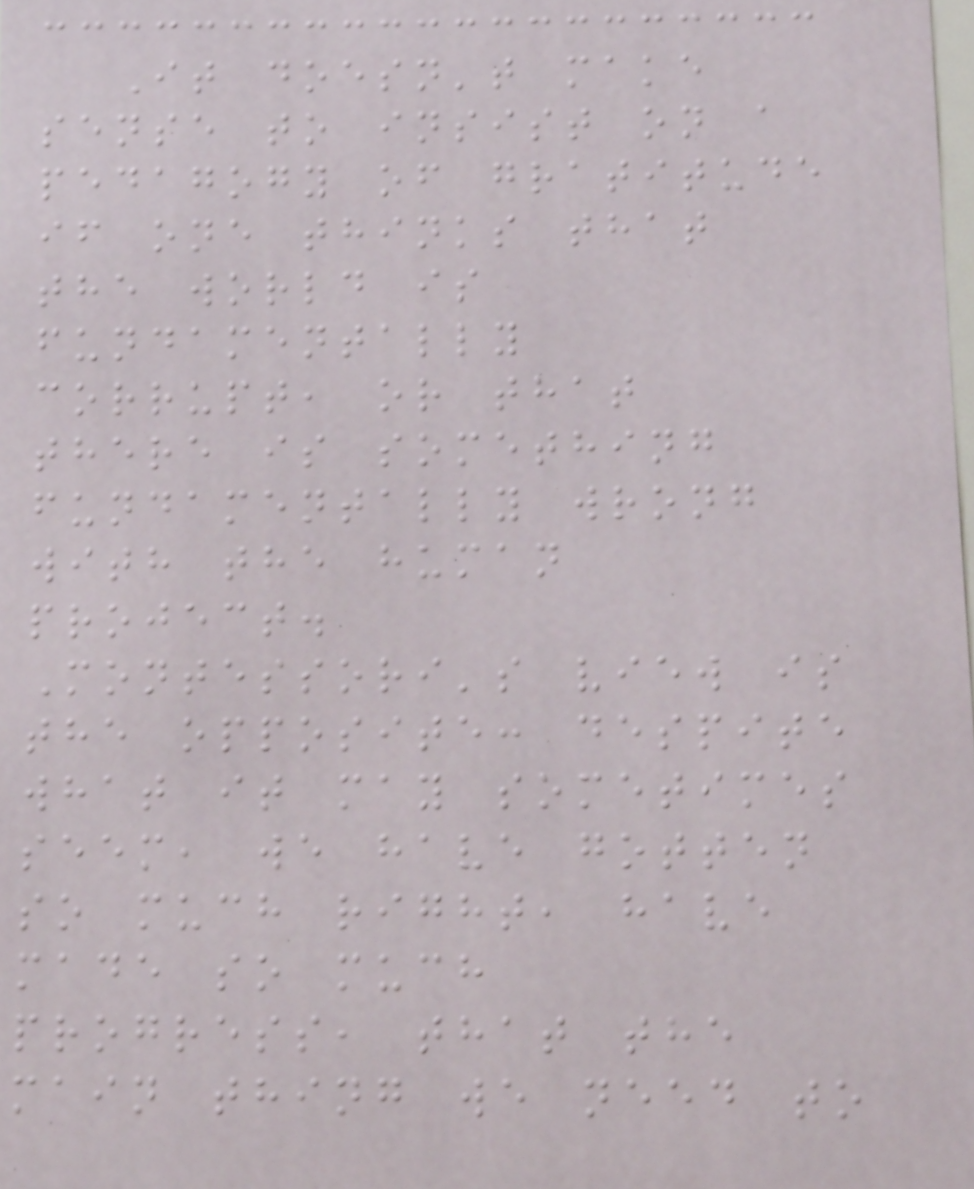It doesn't make
sense to insist on a
pedagogy of gratitude
if one thinks that
the world is
fundamentally
corrupt, or that
there is something
fundamentally wrong
with the human
project.
Montessori's view is
the opposite: despite
what it may sometimes
seem, we have gotten
so much right, have
made so much
progress, that the
main thing we need to
